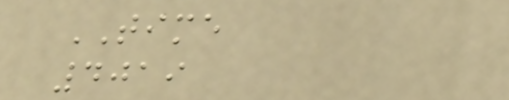TIME
4019
